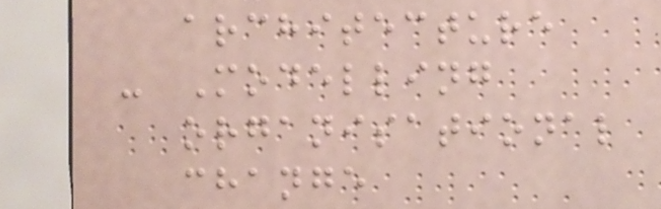architecture
- Modelling
organisational
change
